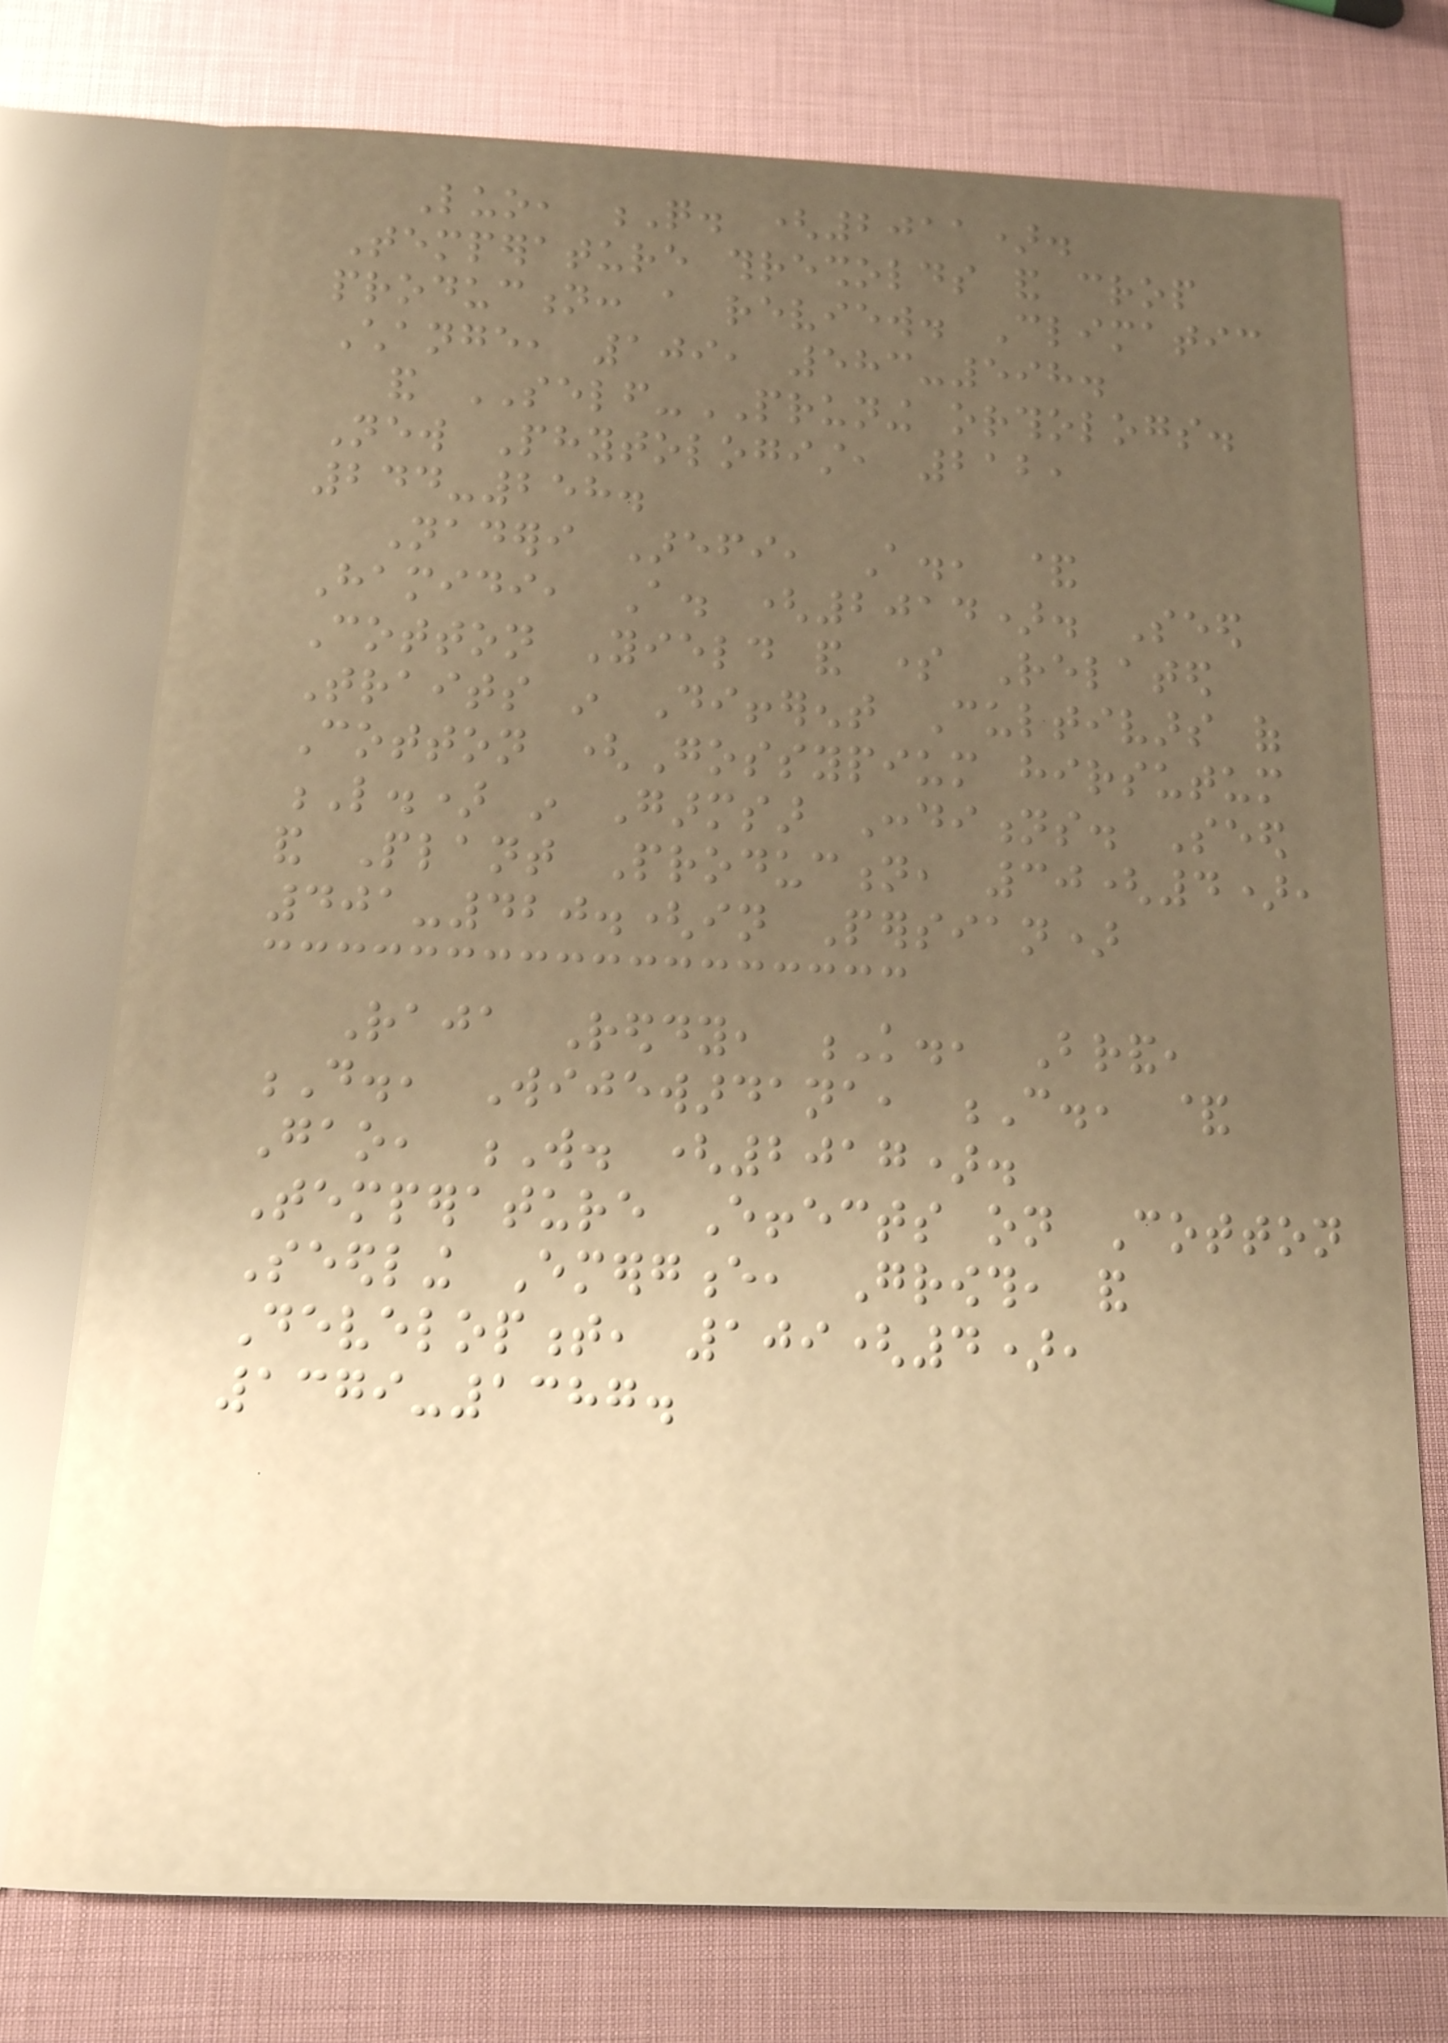Luo, Q. (2011).
Temperature thresholds and crop
production: a review. Climatic
Change, 109, 583-598.
and SELF-PRUNING orthologs.
New Phytologist, 212,
244-258.
Naderi Arefi, A., &
Hamidi, A. (2014). Seed
Cotton Yield and some Related
Traits in Different Cultivars of
Cotton (Gossypium hirsutum
L.) in Garmsar Conditions. Seed
and Plant Production, 30(4),
401-420.(in Persian)
Raja Reddy, K., Brand,
D., Wijewardana, C., &
Gao, W. (2017).
Temperature Effects on Cotton
Seedling Emergence, Growth, and
Development, 109(4),
1379-1387.
